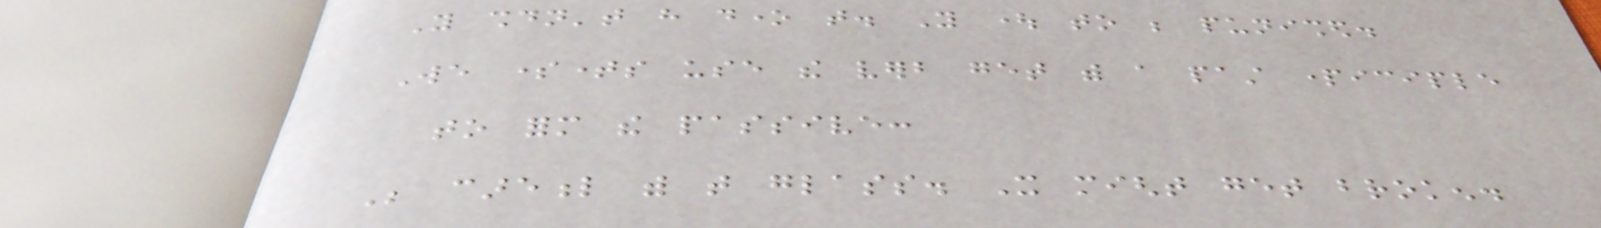You shouldn't have done that. You ought to be punished.
We sometimes use the verb get with a past participle
to form the passive:
Be careful with that glass. It might get broken.
